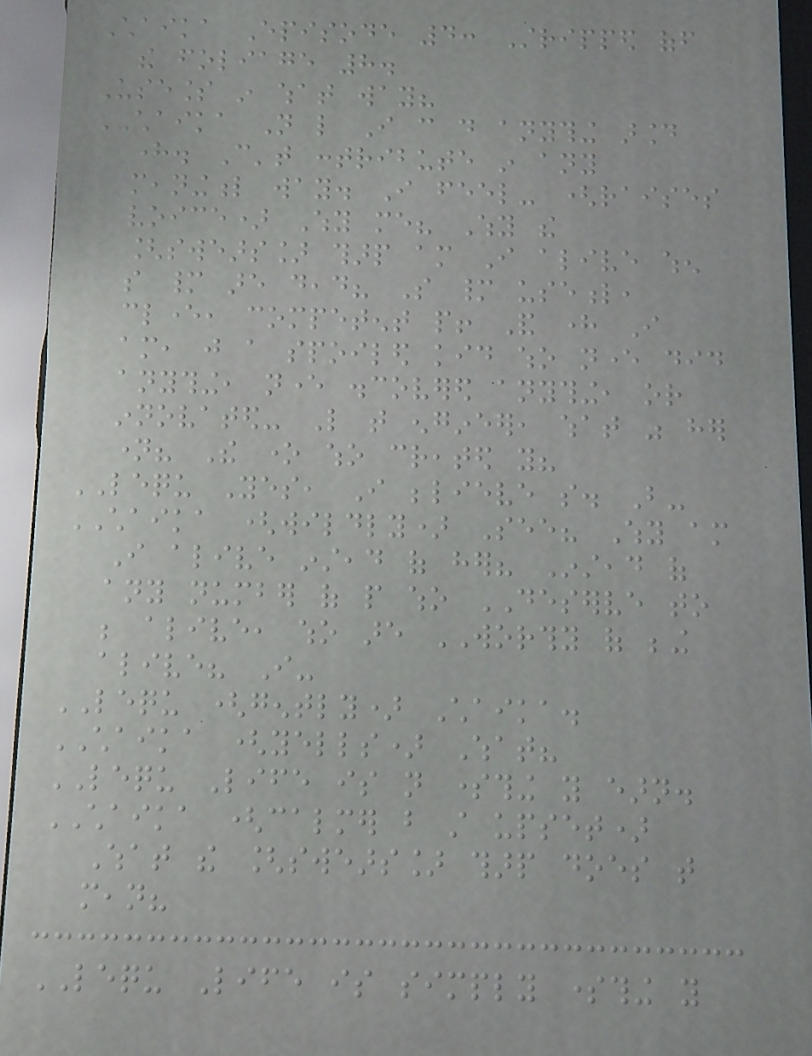Chaika Episode 4: Stripped off
the foliage 8.
Useless in what way?
CHAIKA Not like I can do anything around
here. Can't contribute in any
meaningful way. I feel- (raises
voice) Why me? Why the
[swears] tharp am I alive when
so many are dead? So many useful,
clever, competent people! And here I
am, just a spoiled kid who never did
anything, never discovered anything, or
innovated- Like that engineer, what was her
name? The one who created you?
LEQU Yes, I believe so. But-
CHAIKA (wildly) See? Why am
I alive instead of her? Instead of
any number of people who DESERVE to
be alive, who are WORTHY of being
alive? I-
LEQU (gently) Chaika.
CHAIKA (yells) What?
LEQU Life is not something you earn.
CHAIKA (calmer but still upset)
What the [swears] tharp does that
mean?
LEQU Life is simply something you
